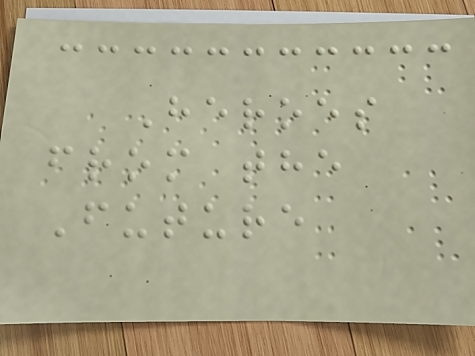Heroes
from the
Future
